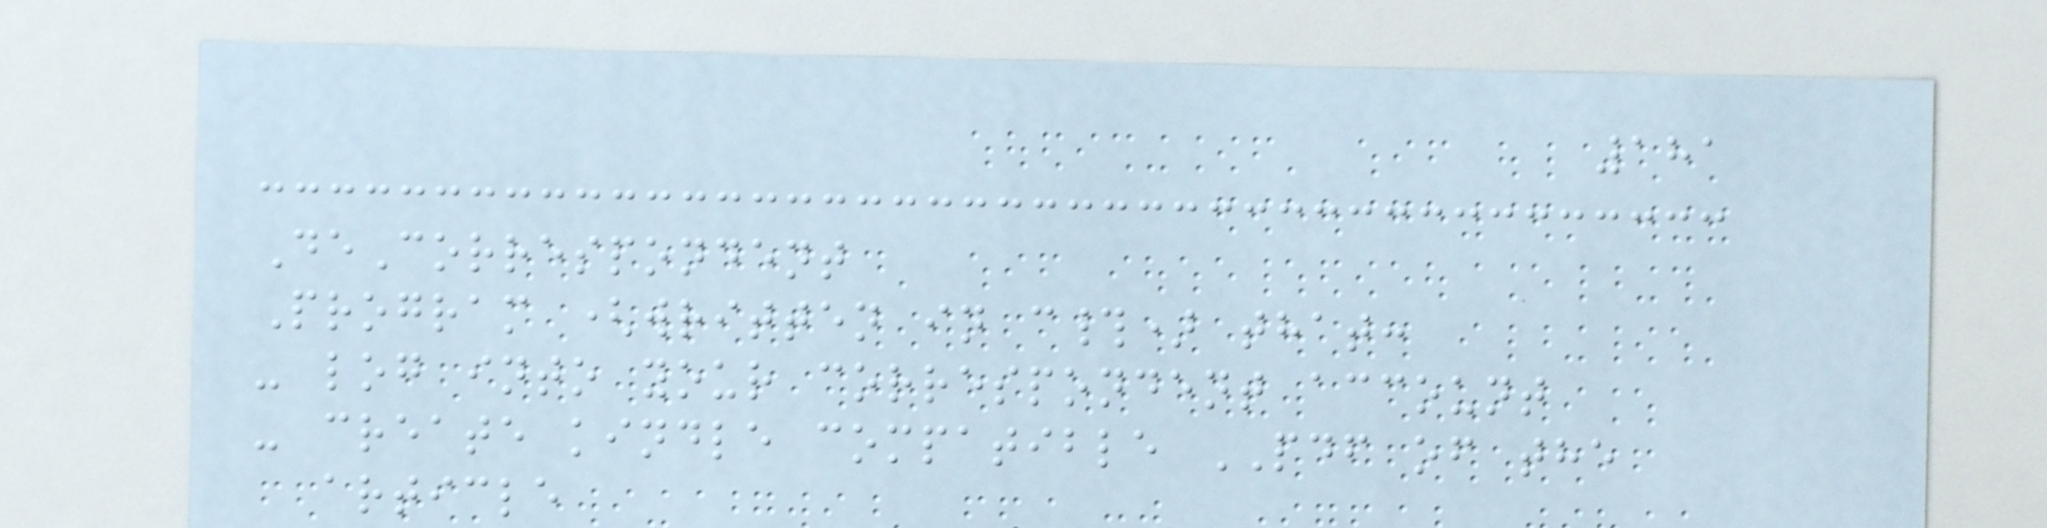181
DeCorrespondent
Program (written in c#) that:
- log into your correspondent account
- create kindle compatible PDF of the
article
